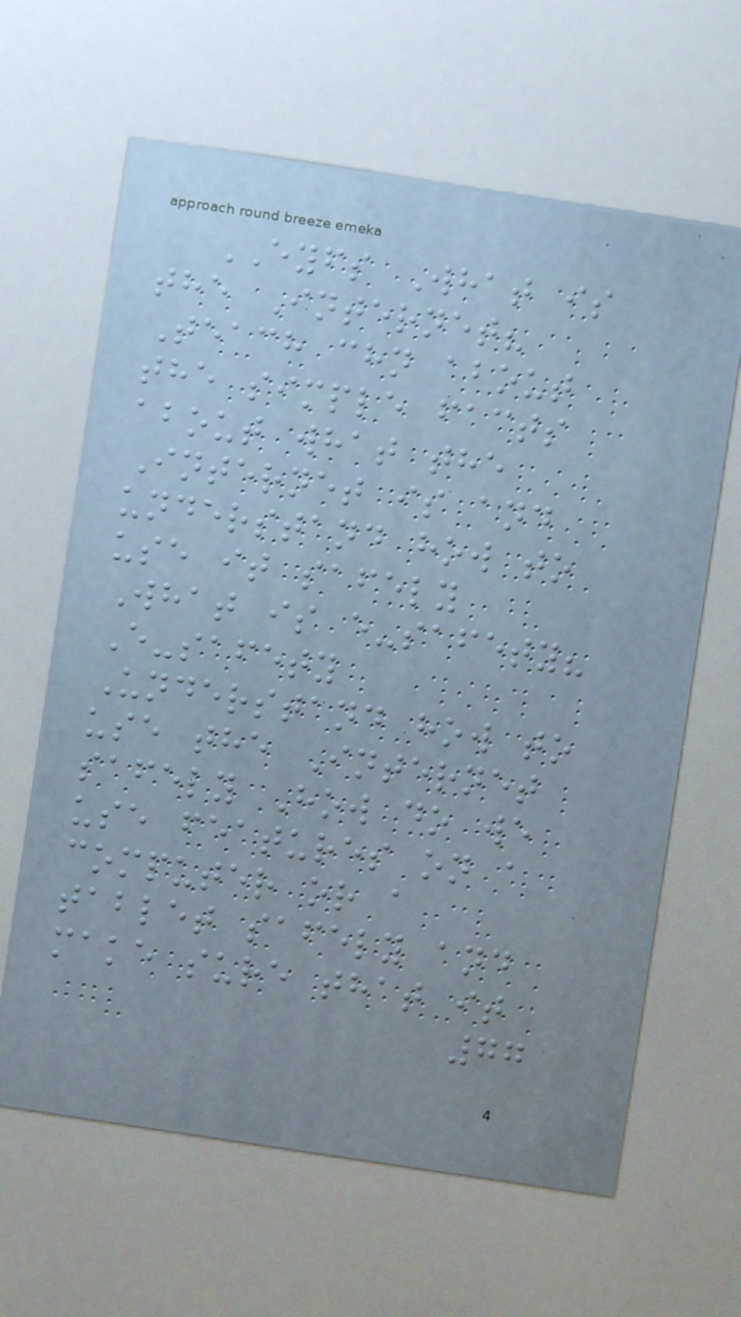EYFS What is
the Internet?
Teach chn about
the simple facts
about what the
Internet is and
understand how to
use it safely
What is e-safety?
E-safety
Understand how to
use the Internet
safely How do we
use features on a
computer or a
tablet safely and
make sure that it
77
